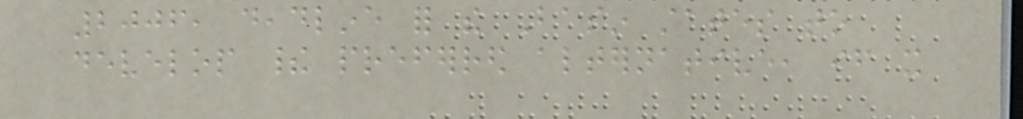2006, deadline for the Basin states to
develop their preferred alternative, if it
